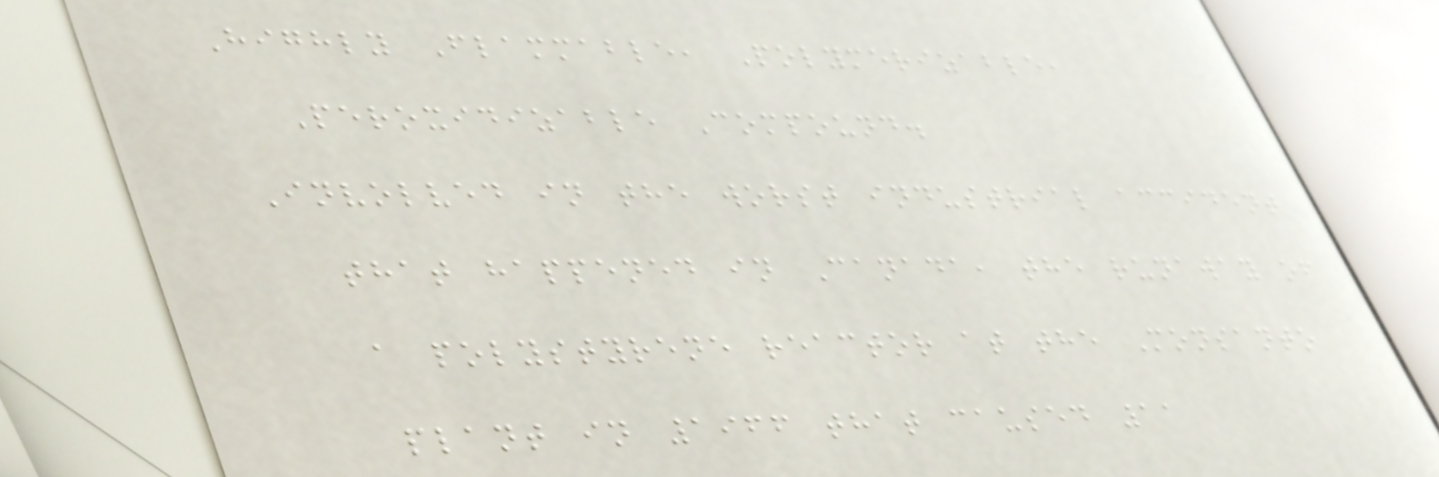Highly Flammable, Polymerizable,
Peroxidizable Compound.
Involved in the worst industrial accident
that happened in Canada, the runaway of
a polystyrene reactor at the Monsanto
plant in 1966 that caused 11
